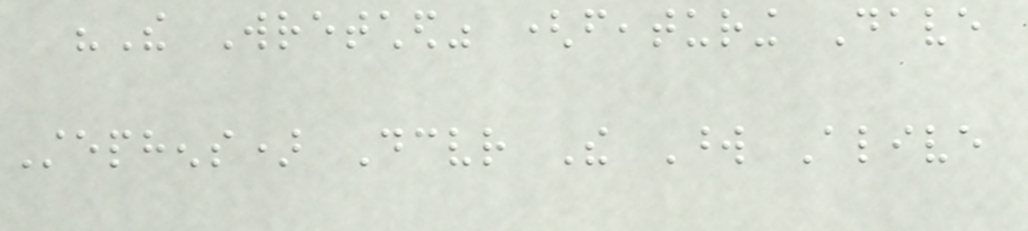"The Wretched" (featuring Dave
Stephens) Deceiver The Word Alive
